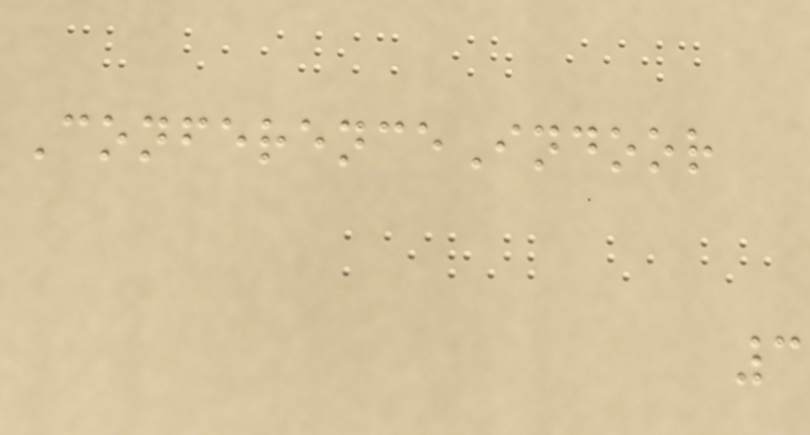ConferenceIndoor
3
